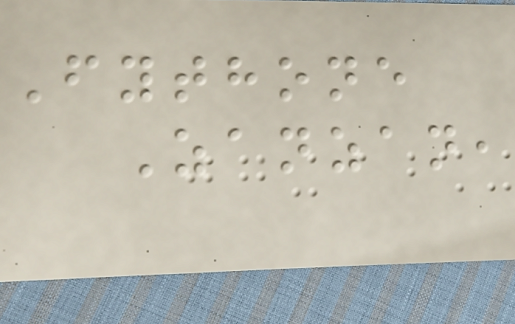Fythone
Zanzan,
